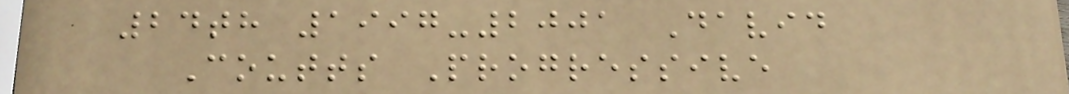24th 1997-2001 David
Coutts Progressive
